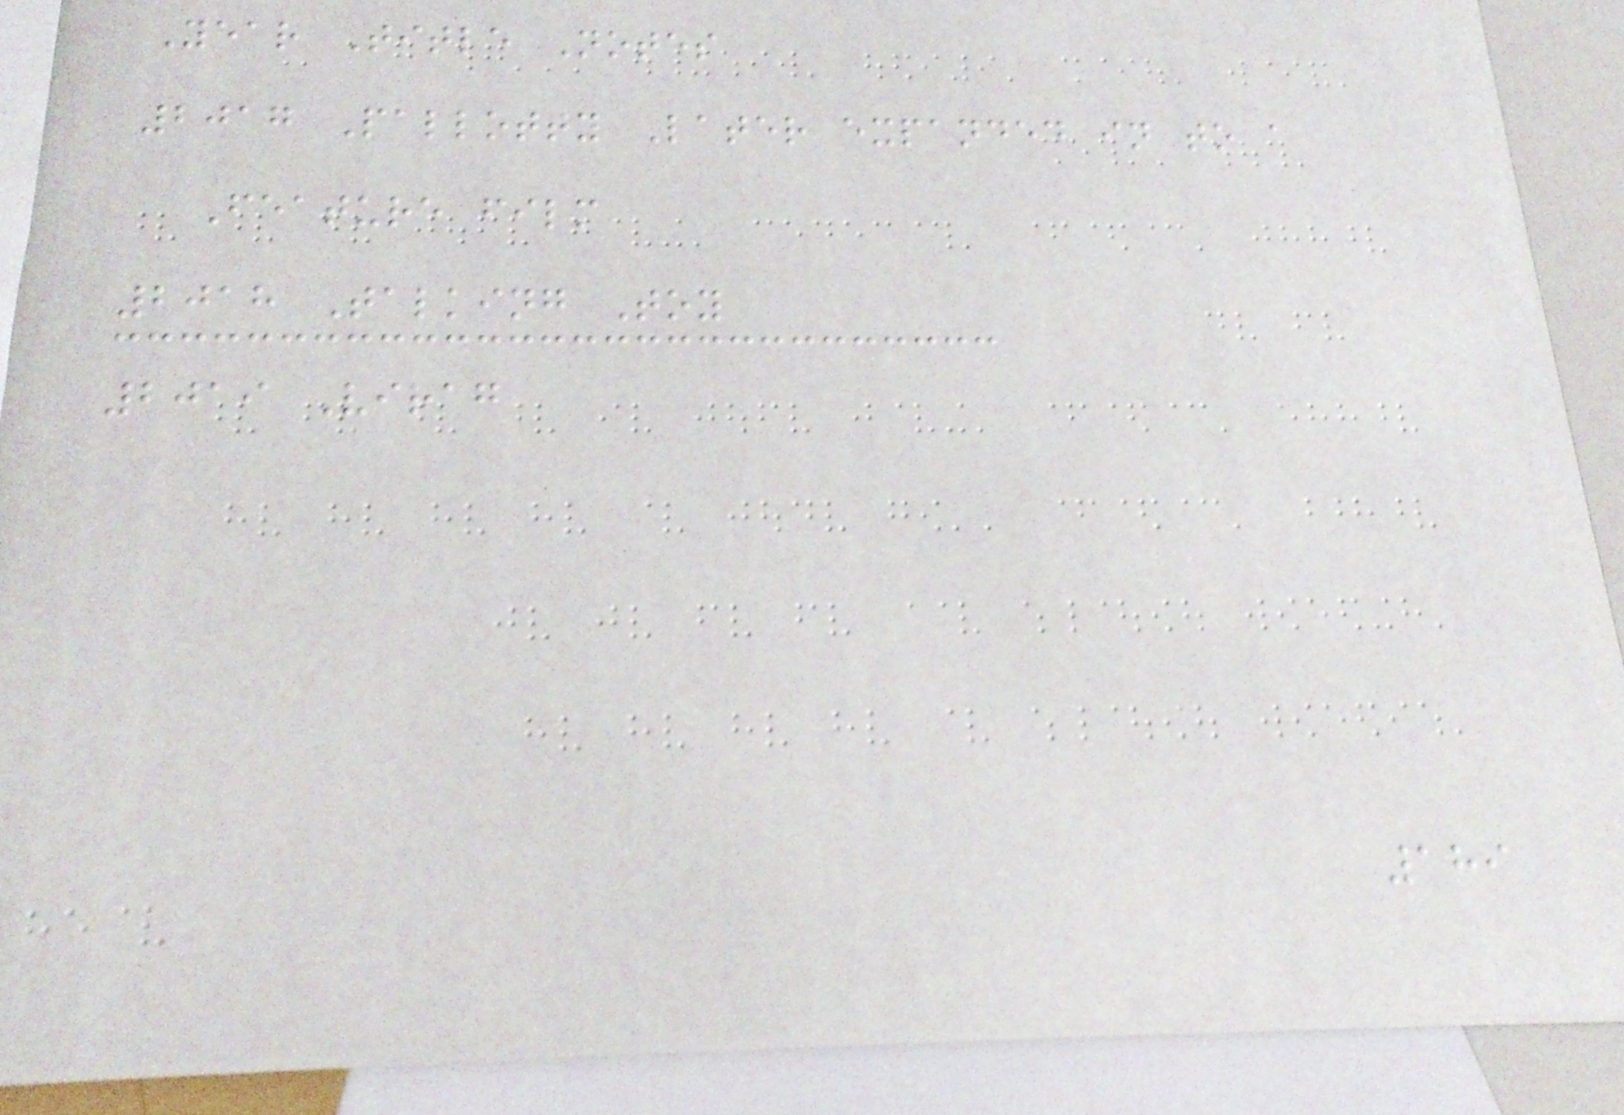Year Title Notes
2017 Pallotty Later expanded in to a
Feature film
2018 Talking Toy
2019 Virag
189
